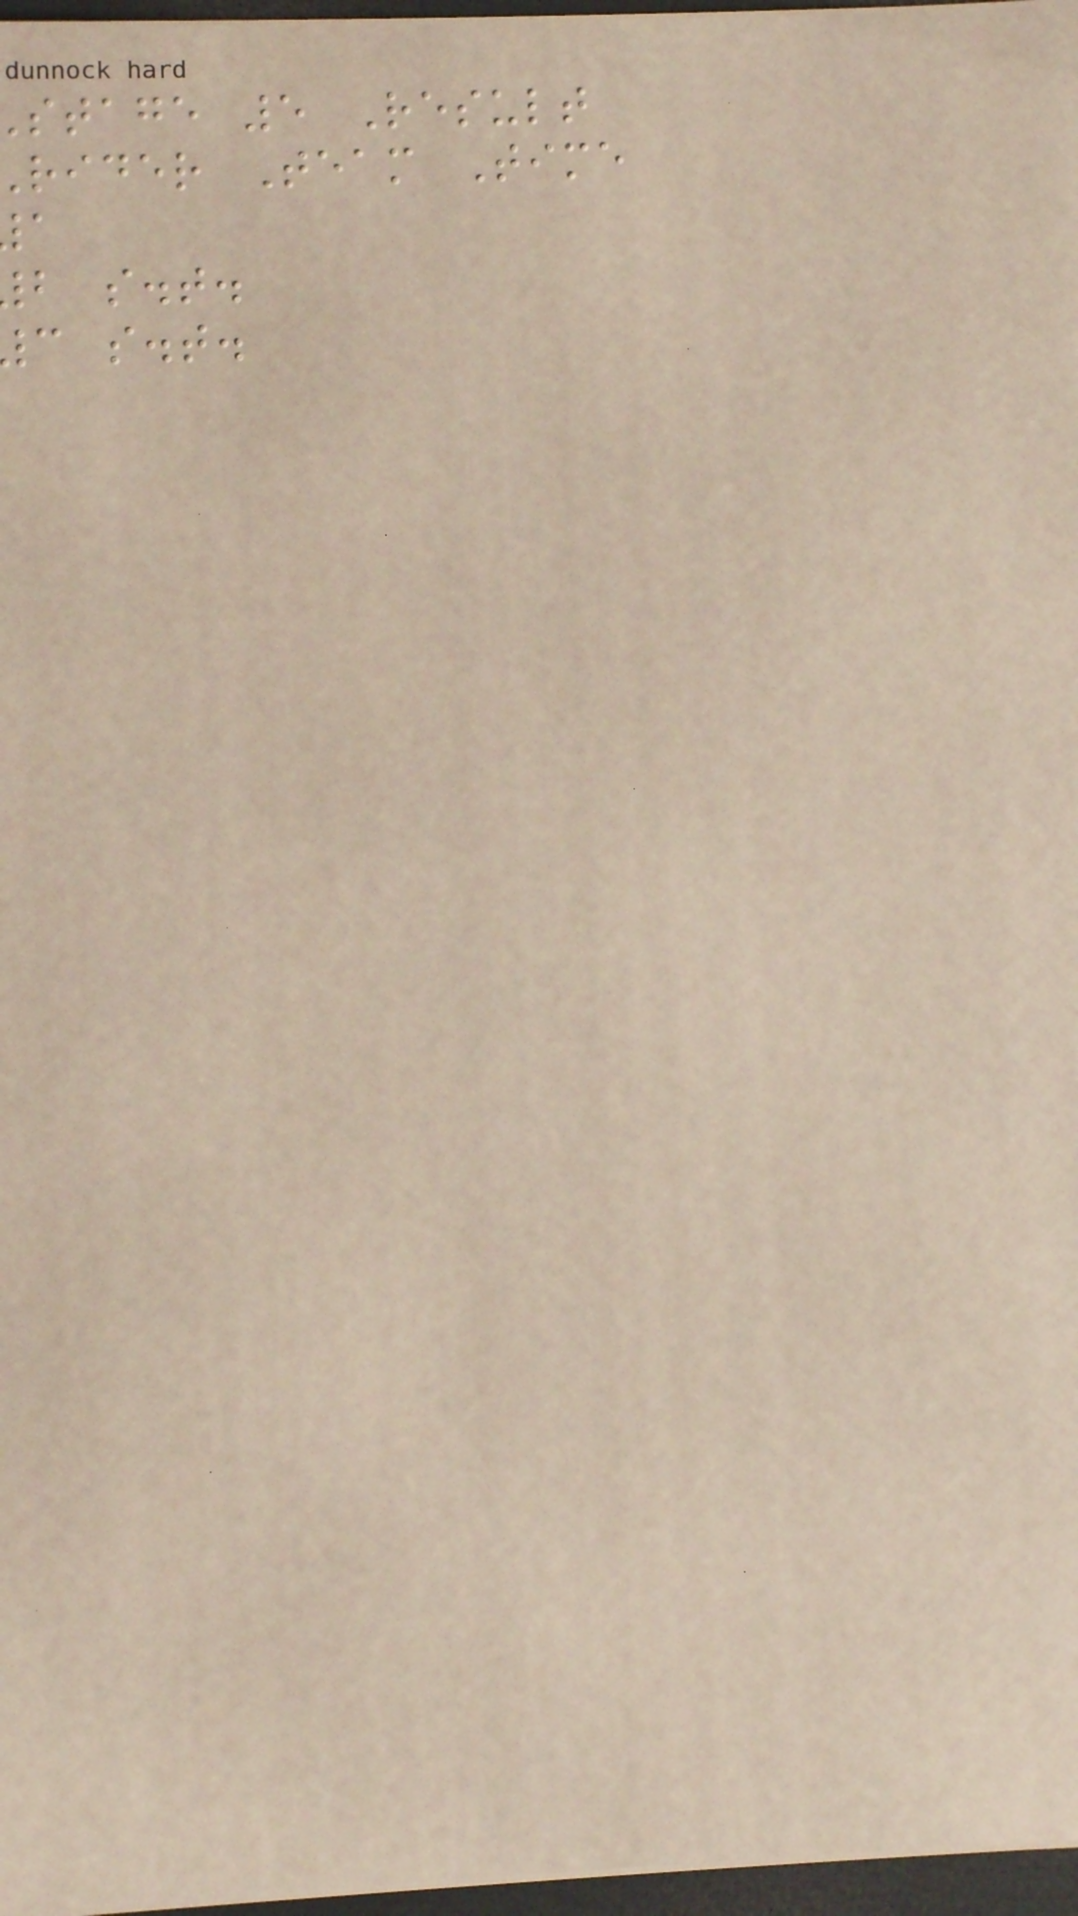stage 5 Result
rider Team Time
b s.t.
c s.t.
